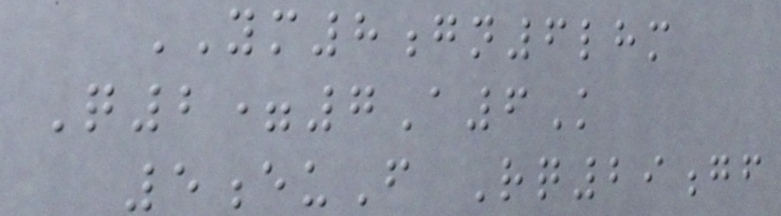YM8gn6lhm
Q2=7A6K
5euF Rq29gf
